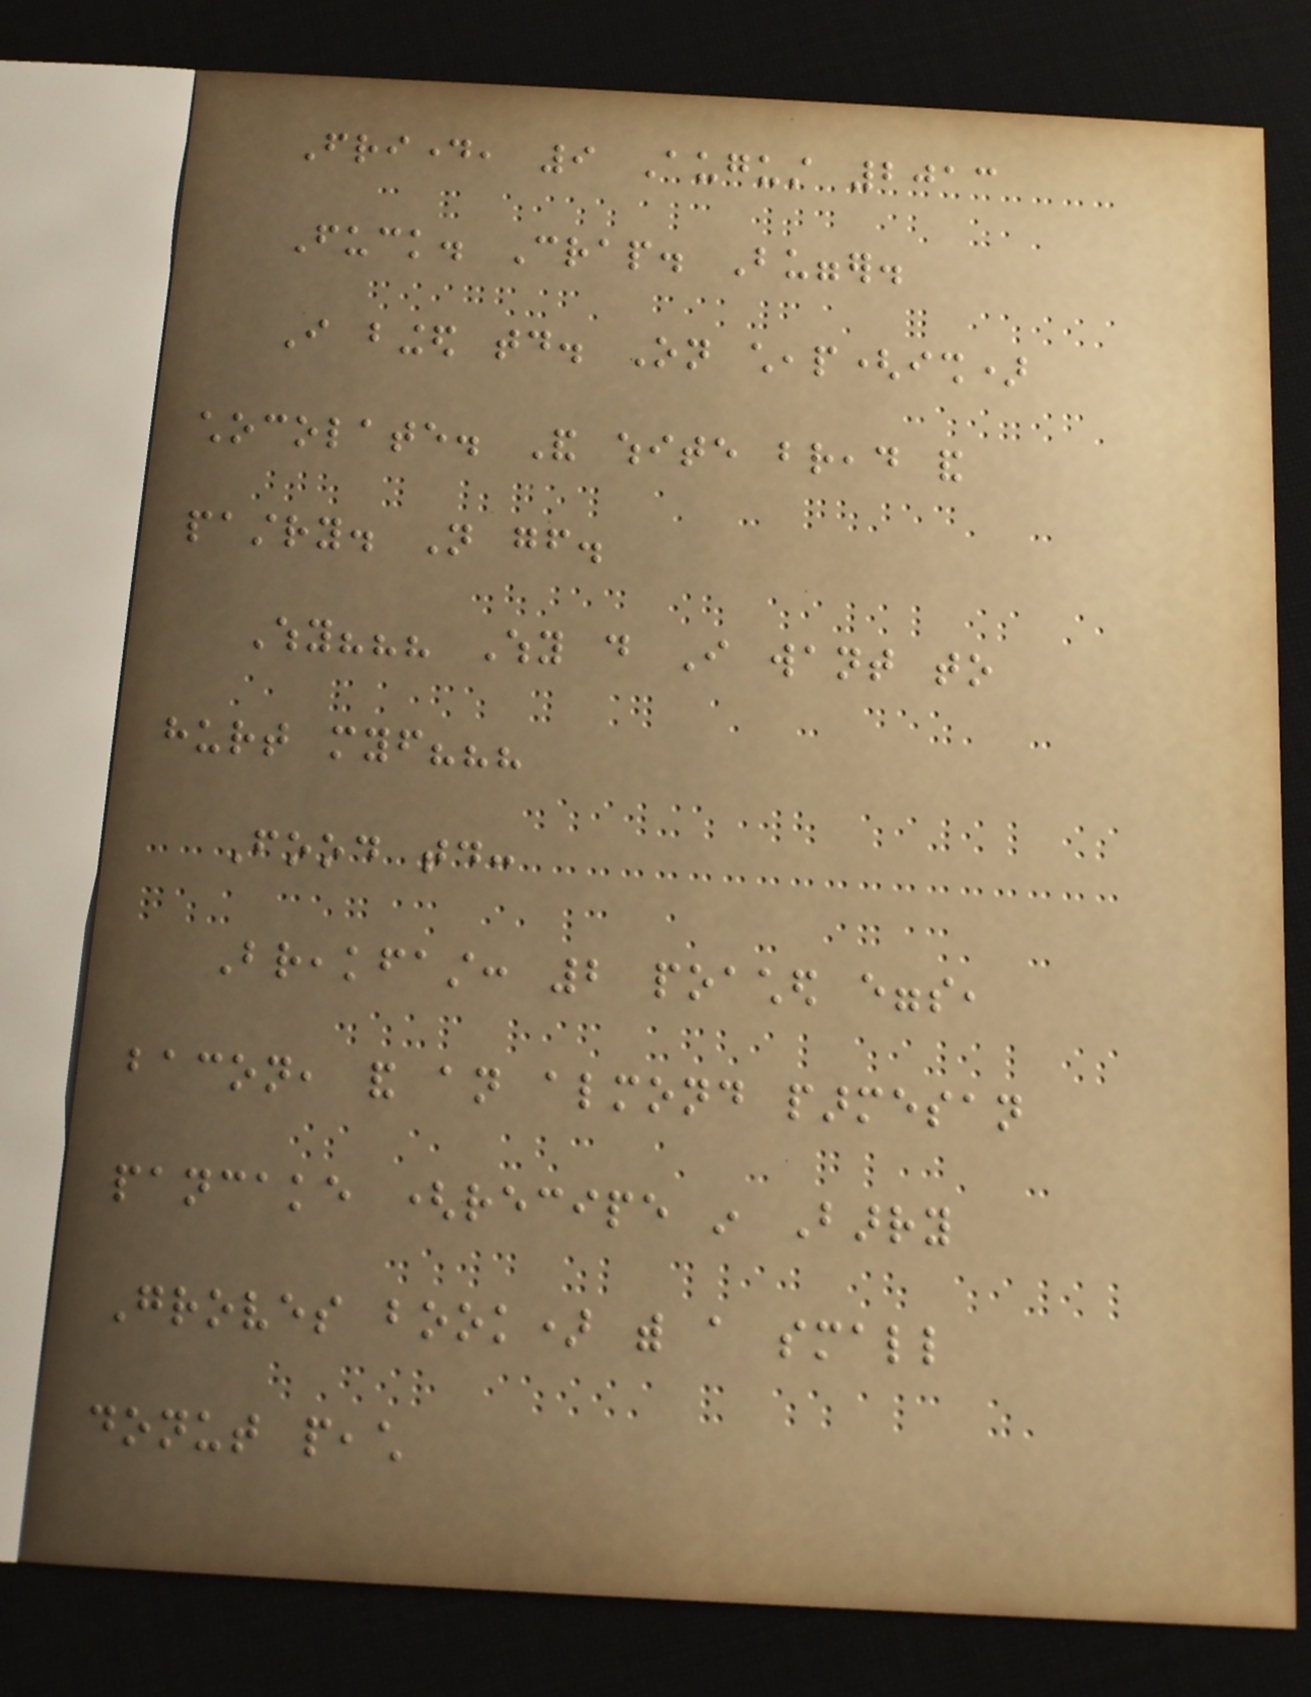Friday, 9 August 2013
Fuck. Crap. Bugger.
I binged today. On cheap(ish)
chocolate. And white bread and
pastry. Not gf.
Why??? Why do I want to
hurt myself???
Food today:
Breakfast: 2 poached eggs,
bacon, and an almond parmesan
pancake (recipe in Barry
Groves book) with a small
donut peach
